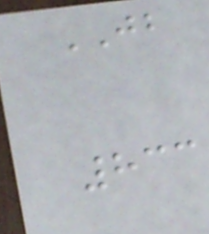JB
833
